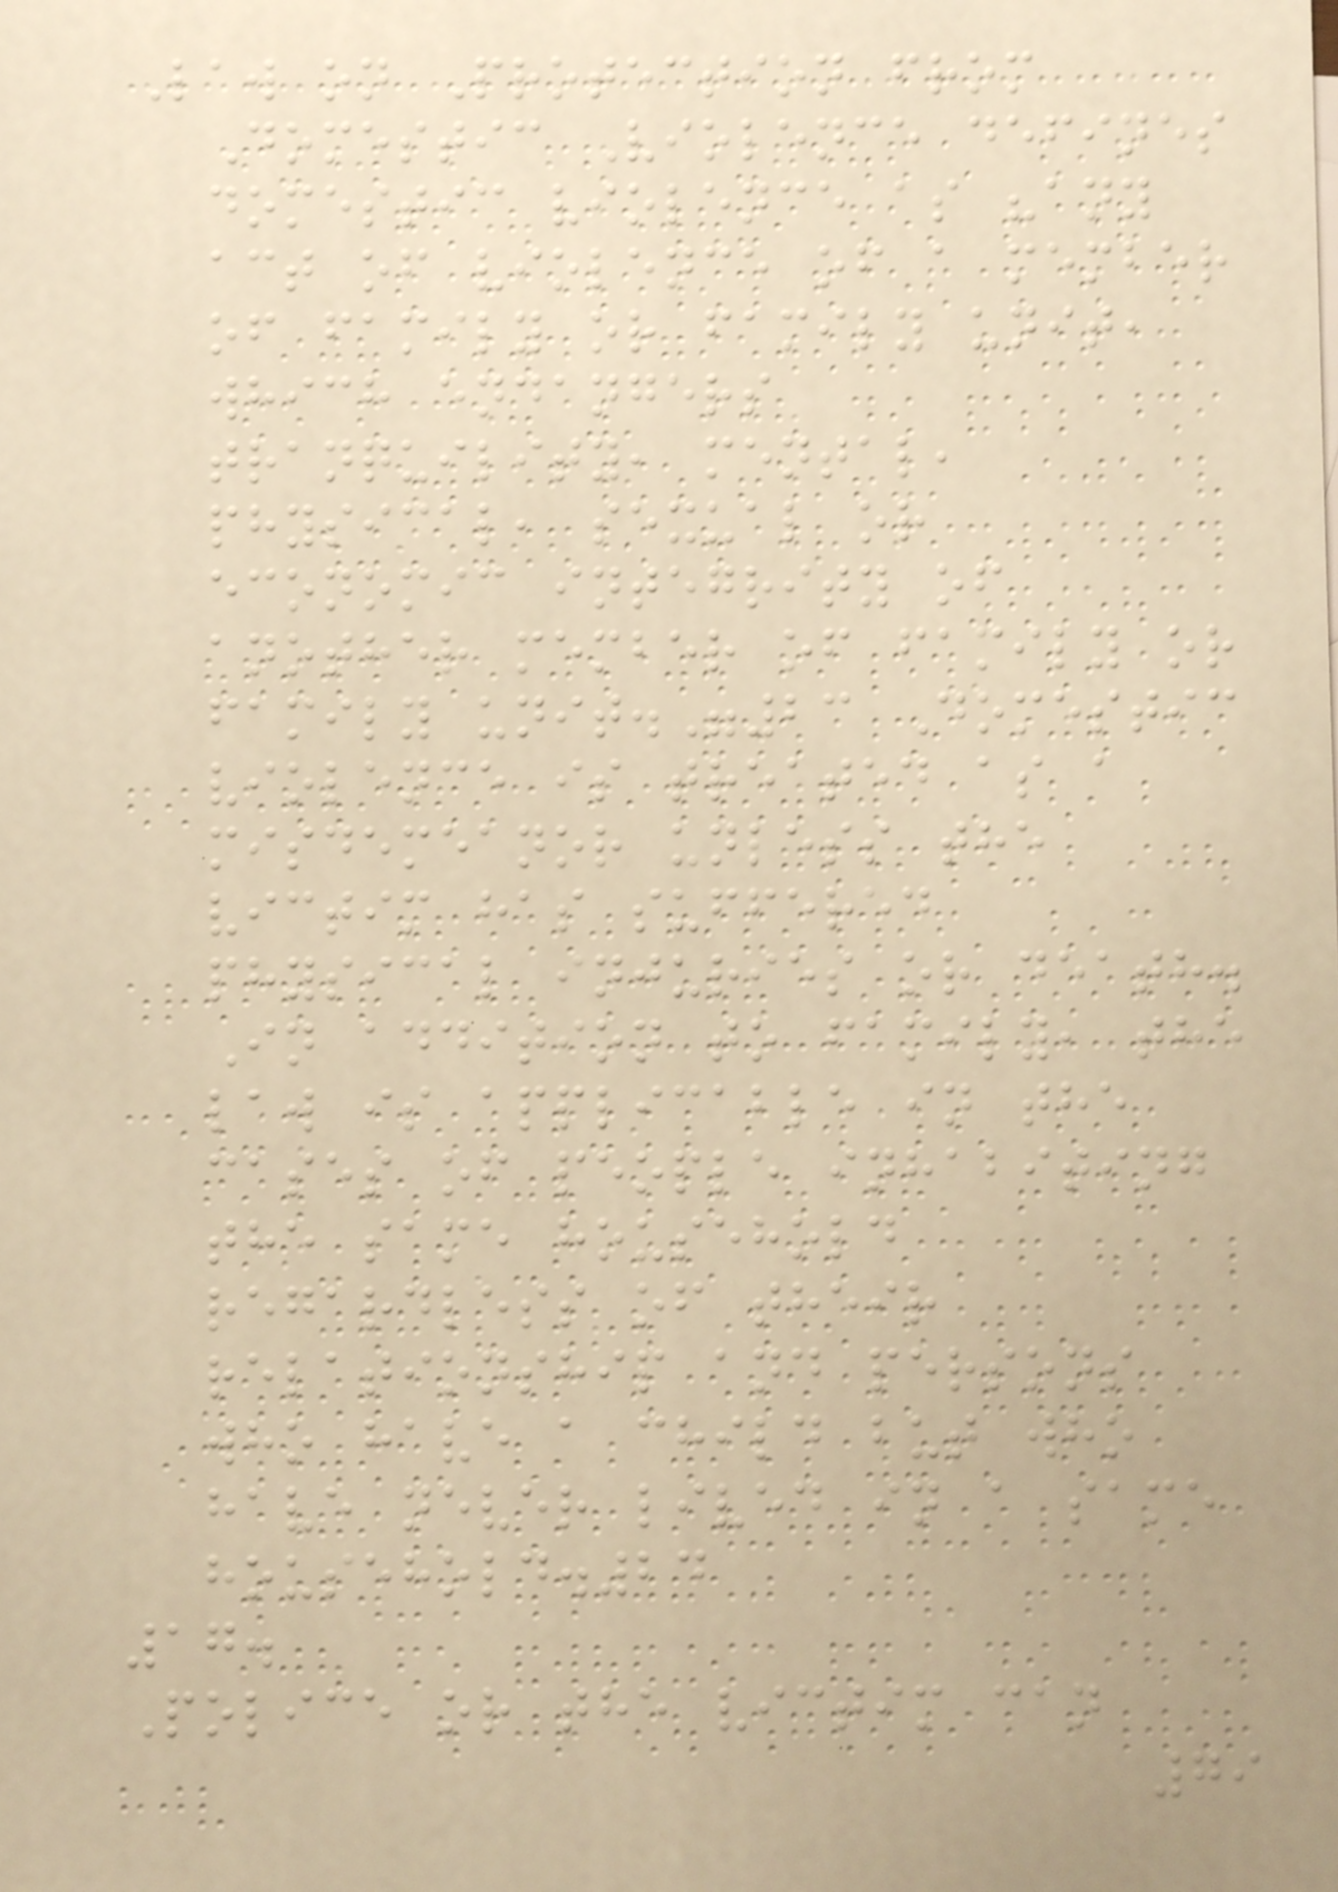Law on Protection from
Domestic Violence defines
domestic violence as "any
act of violence of a member
of family or family unit,
which endangers
tranquility, mental,
physical, sexual or
economic integrity of
another member of family or
family unit."23 Domestic
violence is treated as a
misdemeanor unless the
victim has suffered
physical injuries or death.
In addition to family, the
law is applicable in the
cases of people inhabiting
the same household
regardless of their
relationship and persons
who have a child but who
have never lived in a same
household.24
17.
Police or the victim can
79
